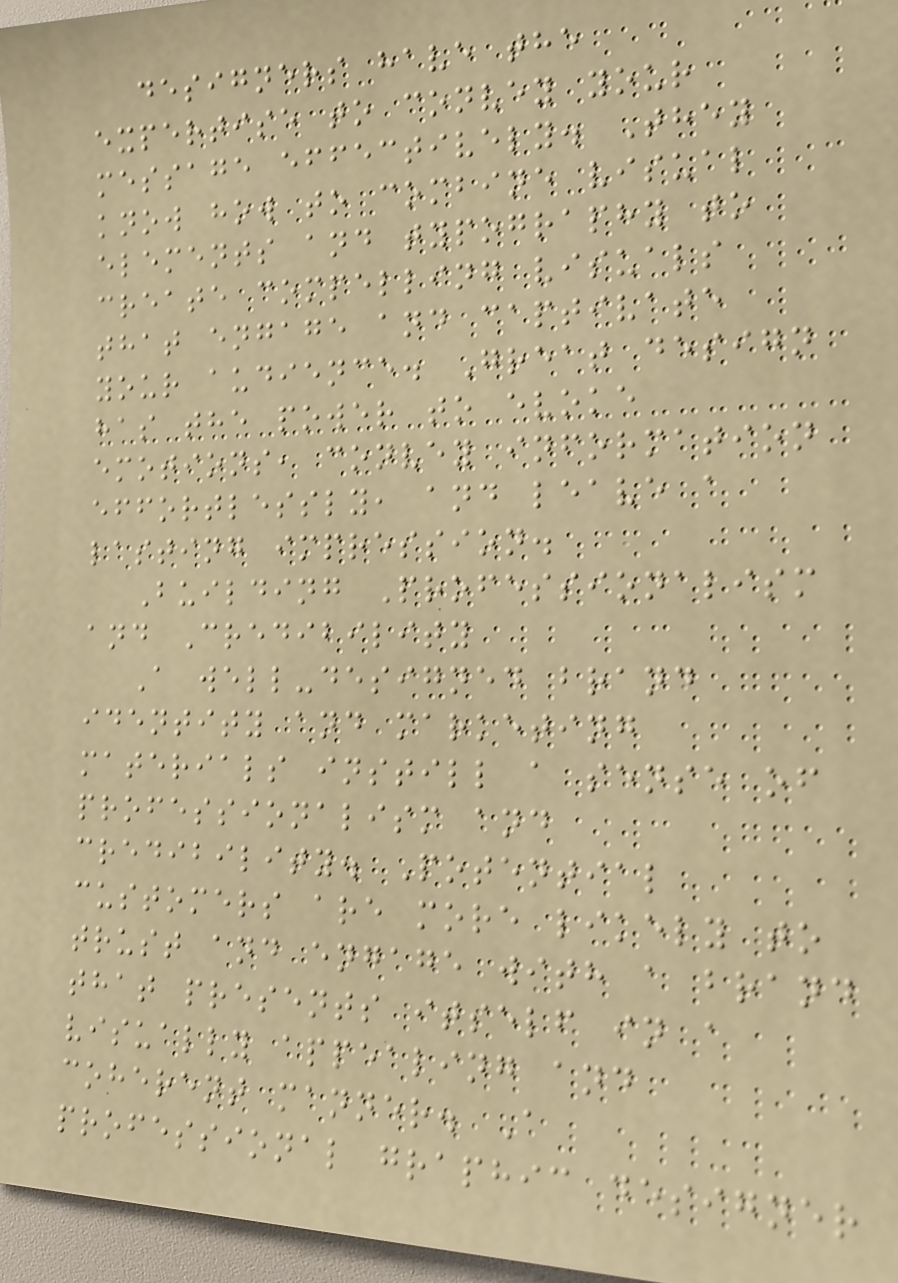designers have the
expertise to convey your
message effectively. They
know how to combine visual
elements and typography to
create compelling visuals
that engage and captivate
your audience. Great design
has the power to evoke
emotions, convey information
effortlessly, and leave a
lasting impression.
Building Professionalism
and Credibility
A well-designed brand
identity and marketing
materials instill a sense of
professionalism and
credibility. Potential
customers are more likely to
trust and engage with a brand
that presents itself in a
visually appealing and
coherent manner. A
professional graphic designer
